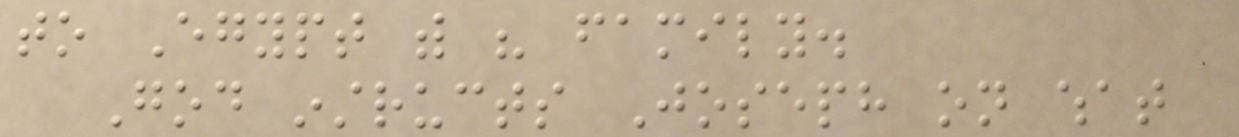to Egypt with his family.
God instructs Joseph on what
